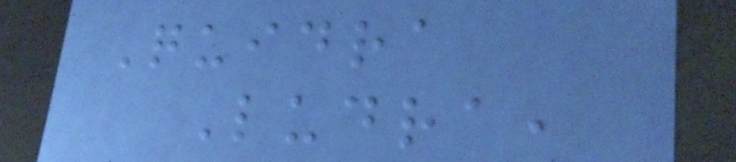Quidra
Ludra,
